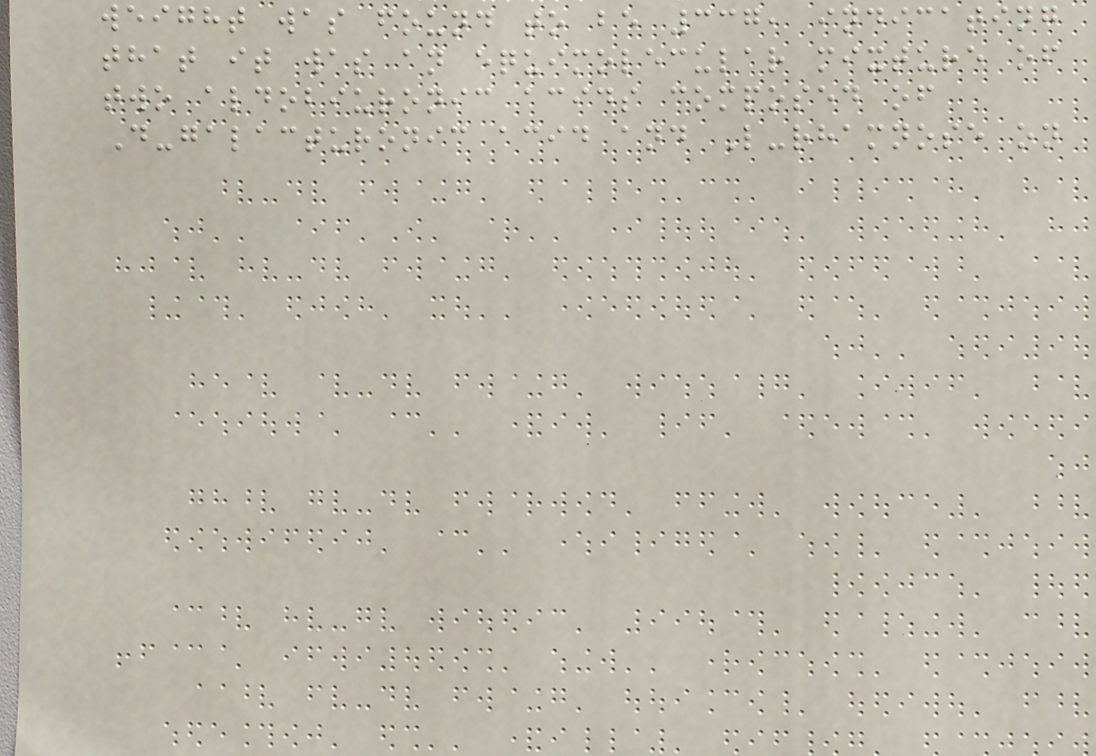weight was found to be 337, indicating
that it was an equimolecular mixture of
two aldobiuronic acids composed of
D-galacturonic acid and L-rhamnose on
